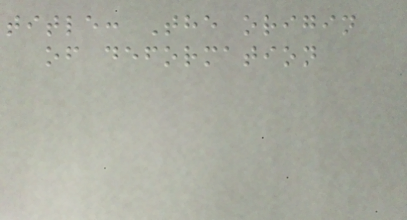title: The origin
of deformation
